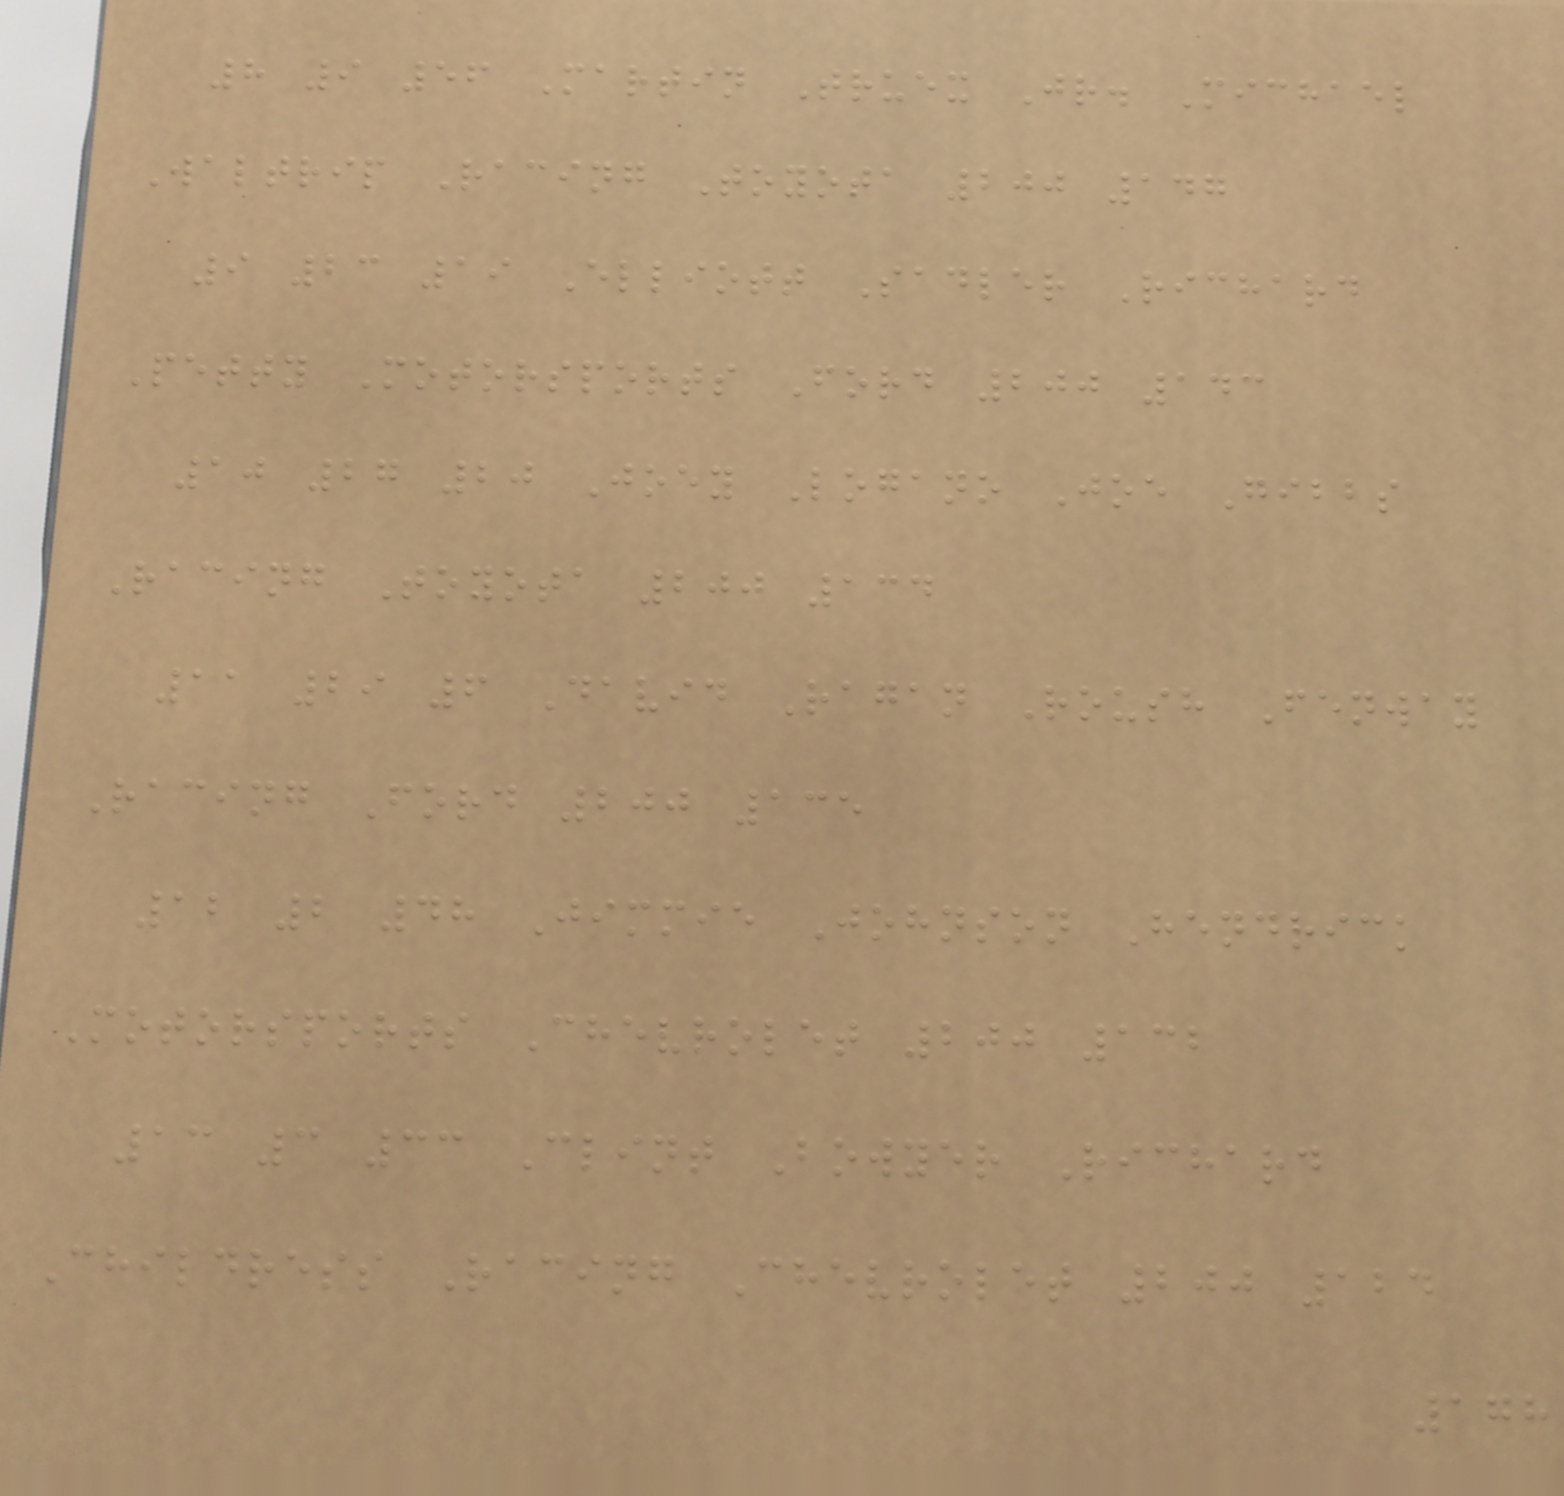8 9 56 Martin Truex Jr. Michael
Waltrip Racing Toyota 200 147
9 23 19 Elliott Sadler Richard
Petty Motorsports Ford 200 143
10 27 20 Joey Logano Joe Gibbs
Racing Toyota 200 134
11 29 6 David Ragan Roush Fenway
Racing Ford 200 135
12 2 48 Jimmie Johnson Hendrick
Motorsports Chevrolet 200 132
13 3 33 Clint Bowyer Richard
Childress Racing Chevrolet 200 124
178
